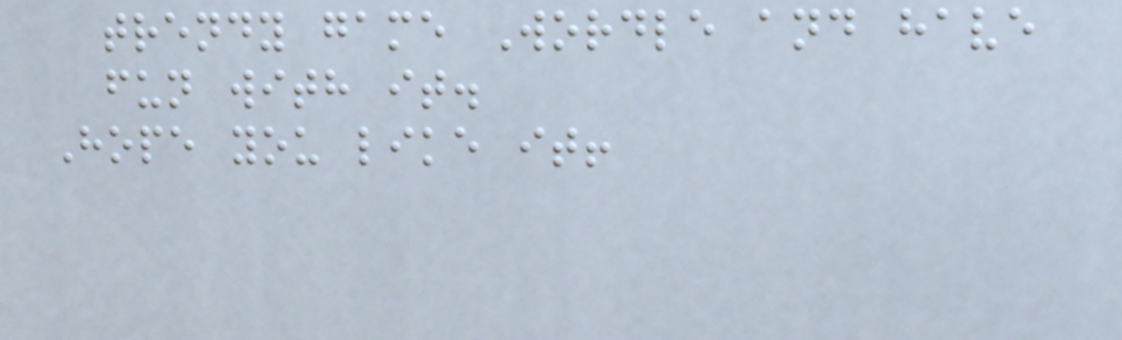trendy game Wordle and have
fun with it.
Hope you like it!
